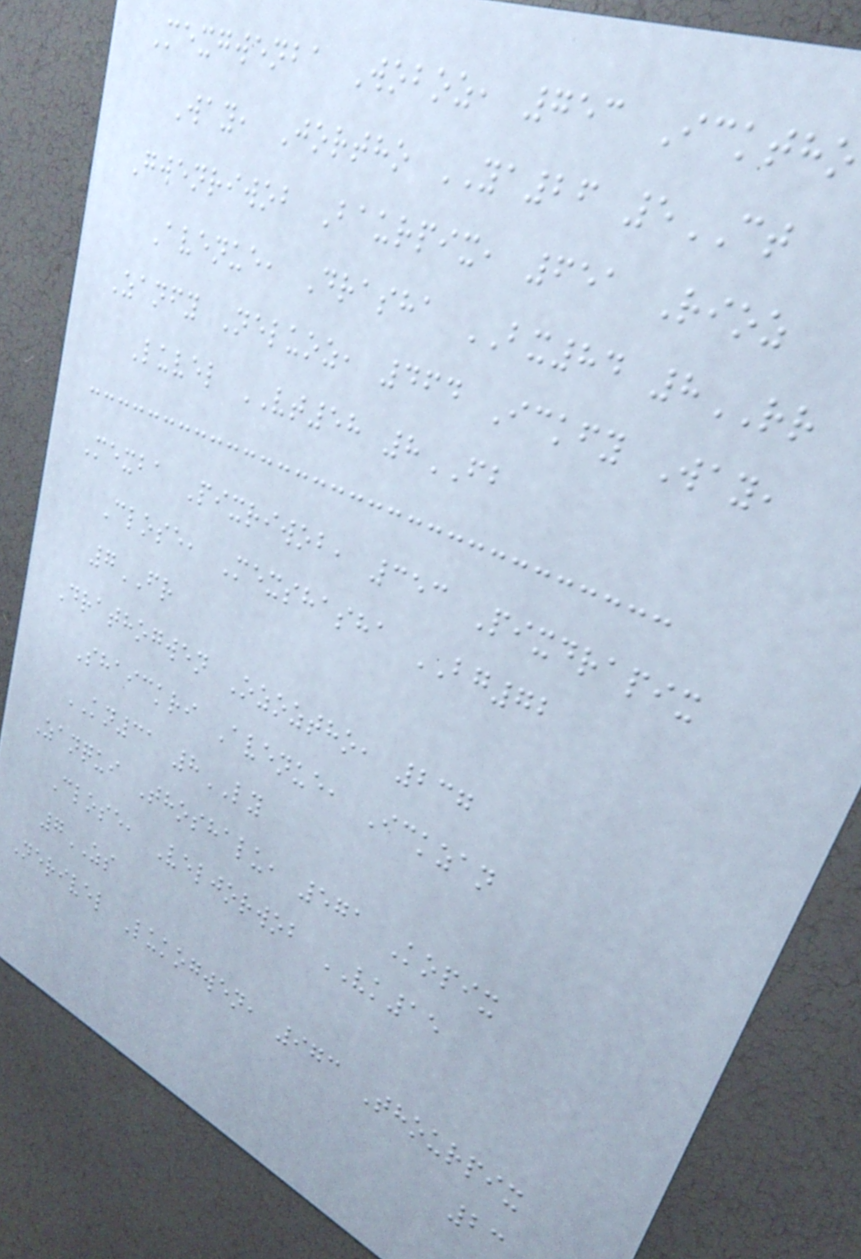Mexgwenba Woboz, 753 Icktho
Way, Jortho YA26 5CT
Gwenriwob Baurpix, 651 Rioz
Avenue, Drasha BX84 8RR
Zanfy Neluoz, 464 Ickfy Way,
Luvel VT58 8FB
Mexba Pixriwob, 353 Pixdrapix
Close, Mexshasha BG72
7FR
Drathogwen Ozoztho, 237
Shaickri Avenue, Ickzan
KN31 8LY
Zanqui Thoshalu, 571 Kopix
Close, Veljorwob VK15
7ZS
Nerivel Lukogwen, 973 Thourpix
23
